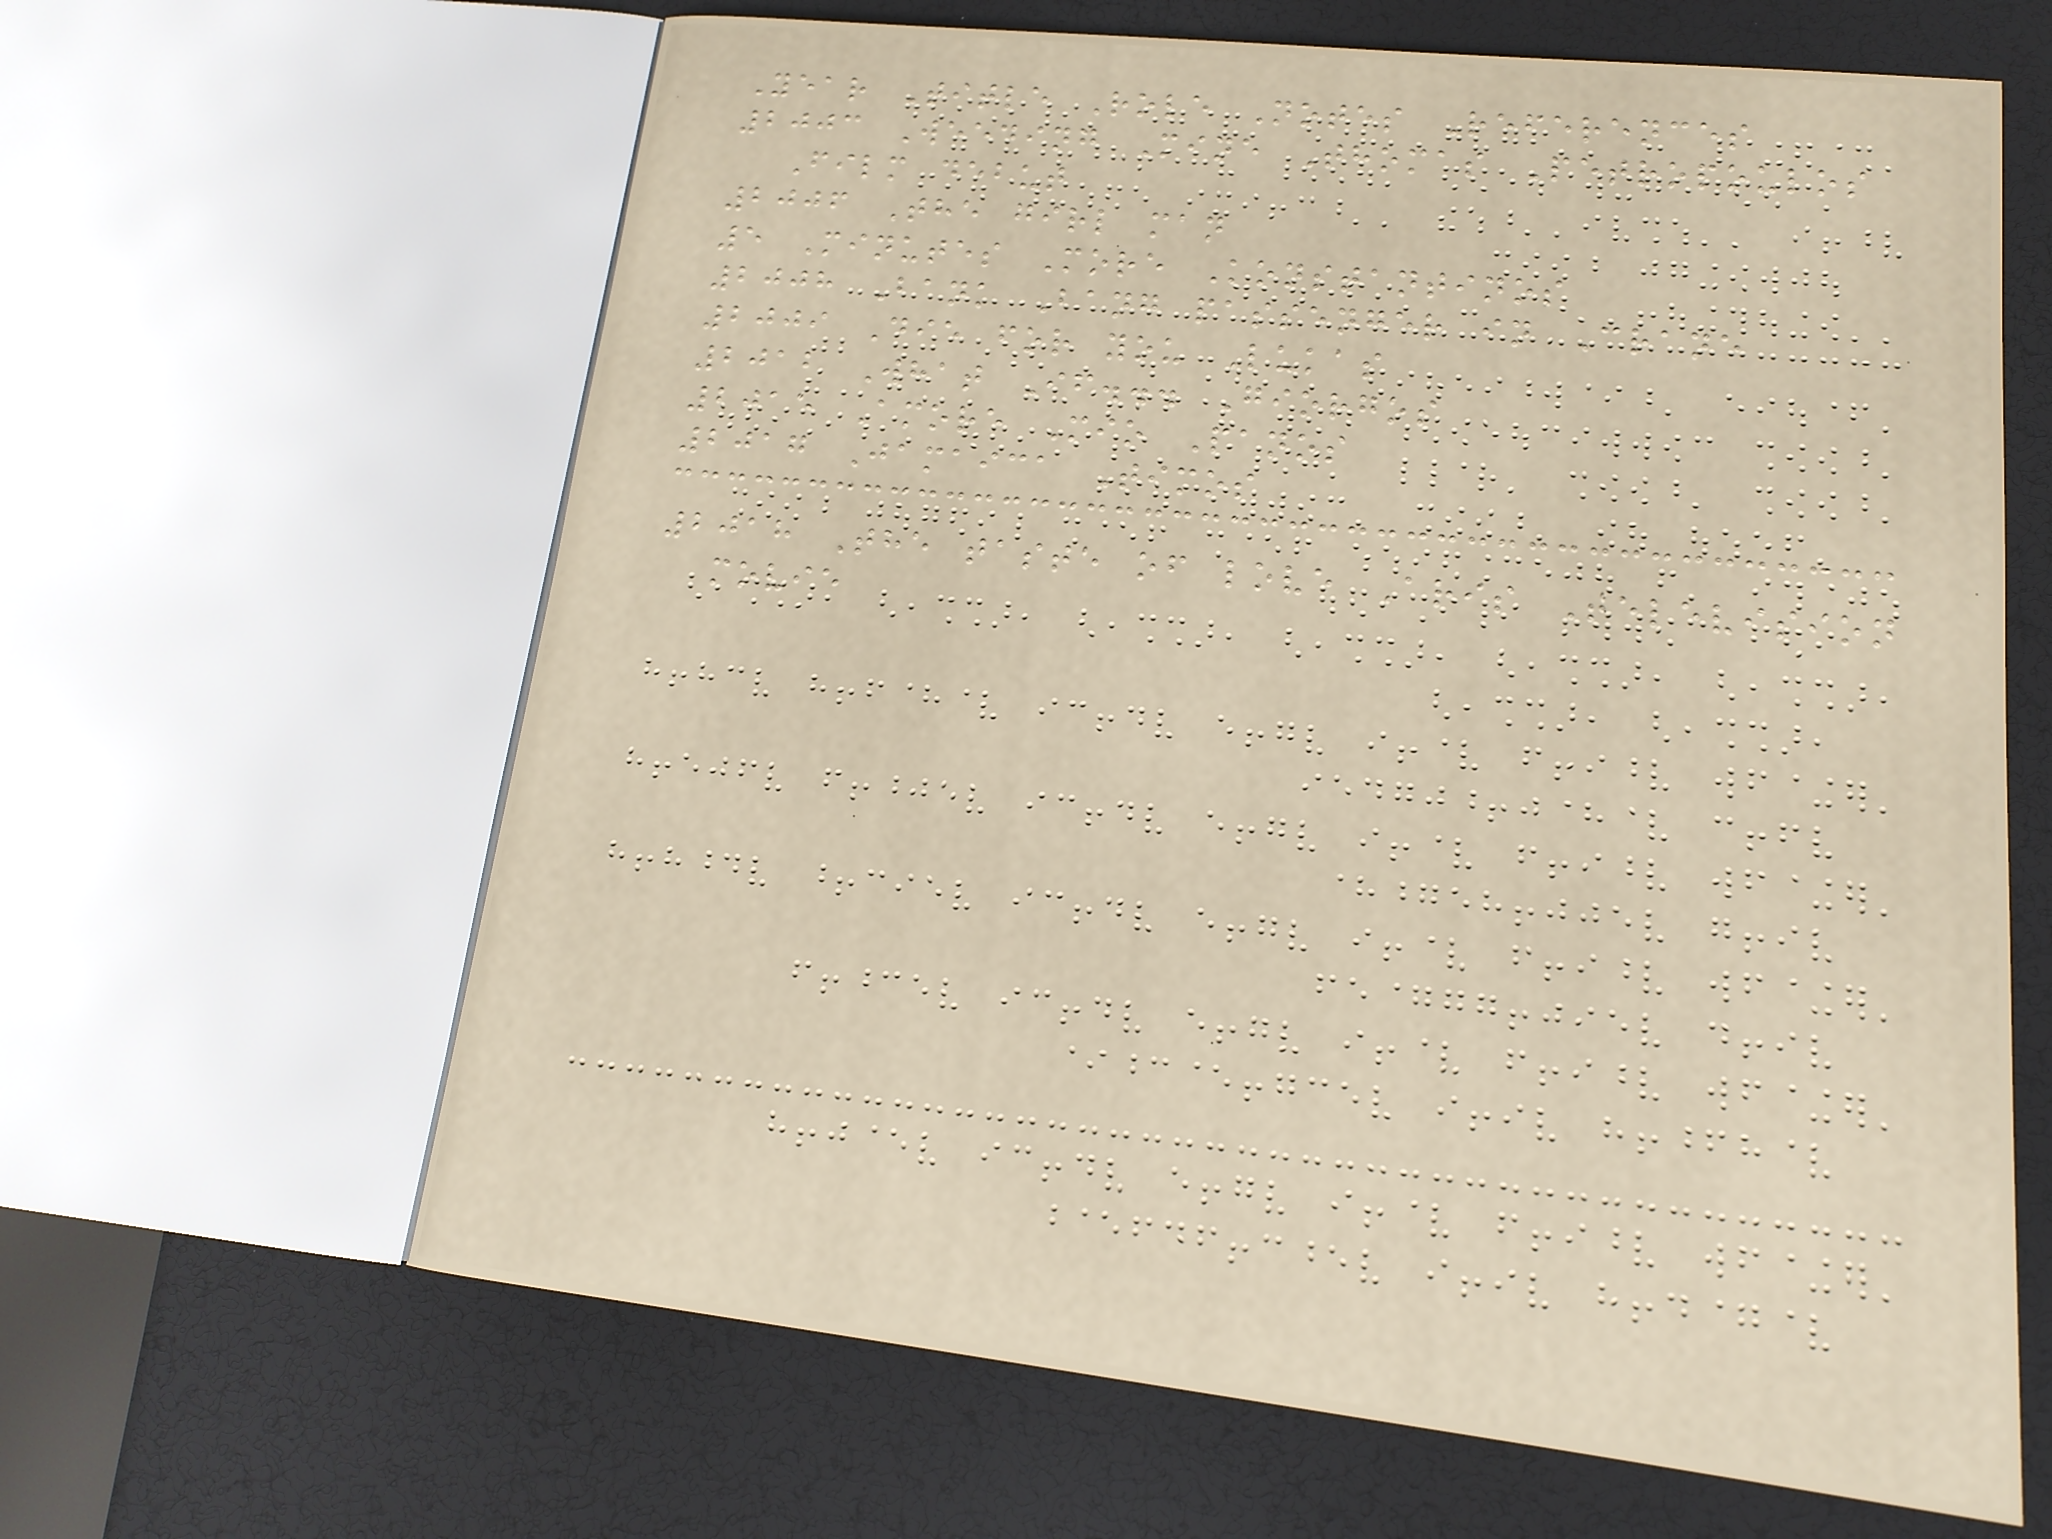Year Title Role Notes References
2003 Weeding Mine Thomas Petropoulos
Film debut
2006 The girl man
5 Minutes More Konstantinos
2008 Bank Bang passenger in Crane
2009 Die for you Lukas
2012 What If... Giorgos
2015 Amore Mio Panos
2017 Jamaica Timos
2018 The taste of love Aris Television
movie
